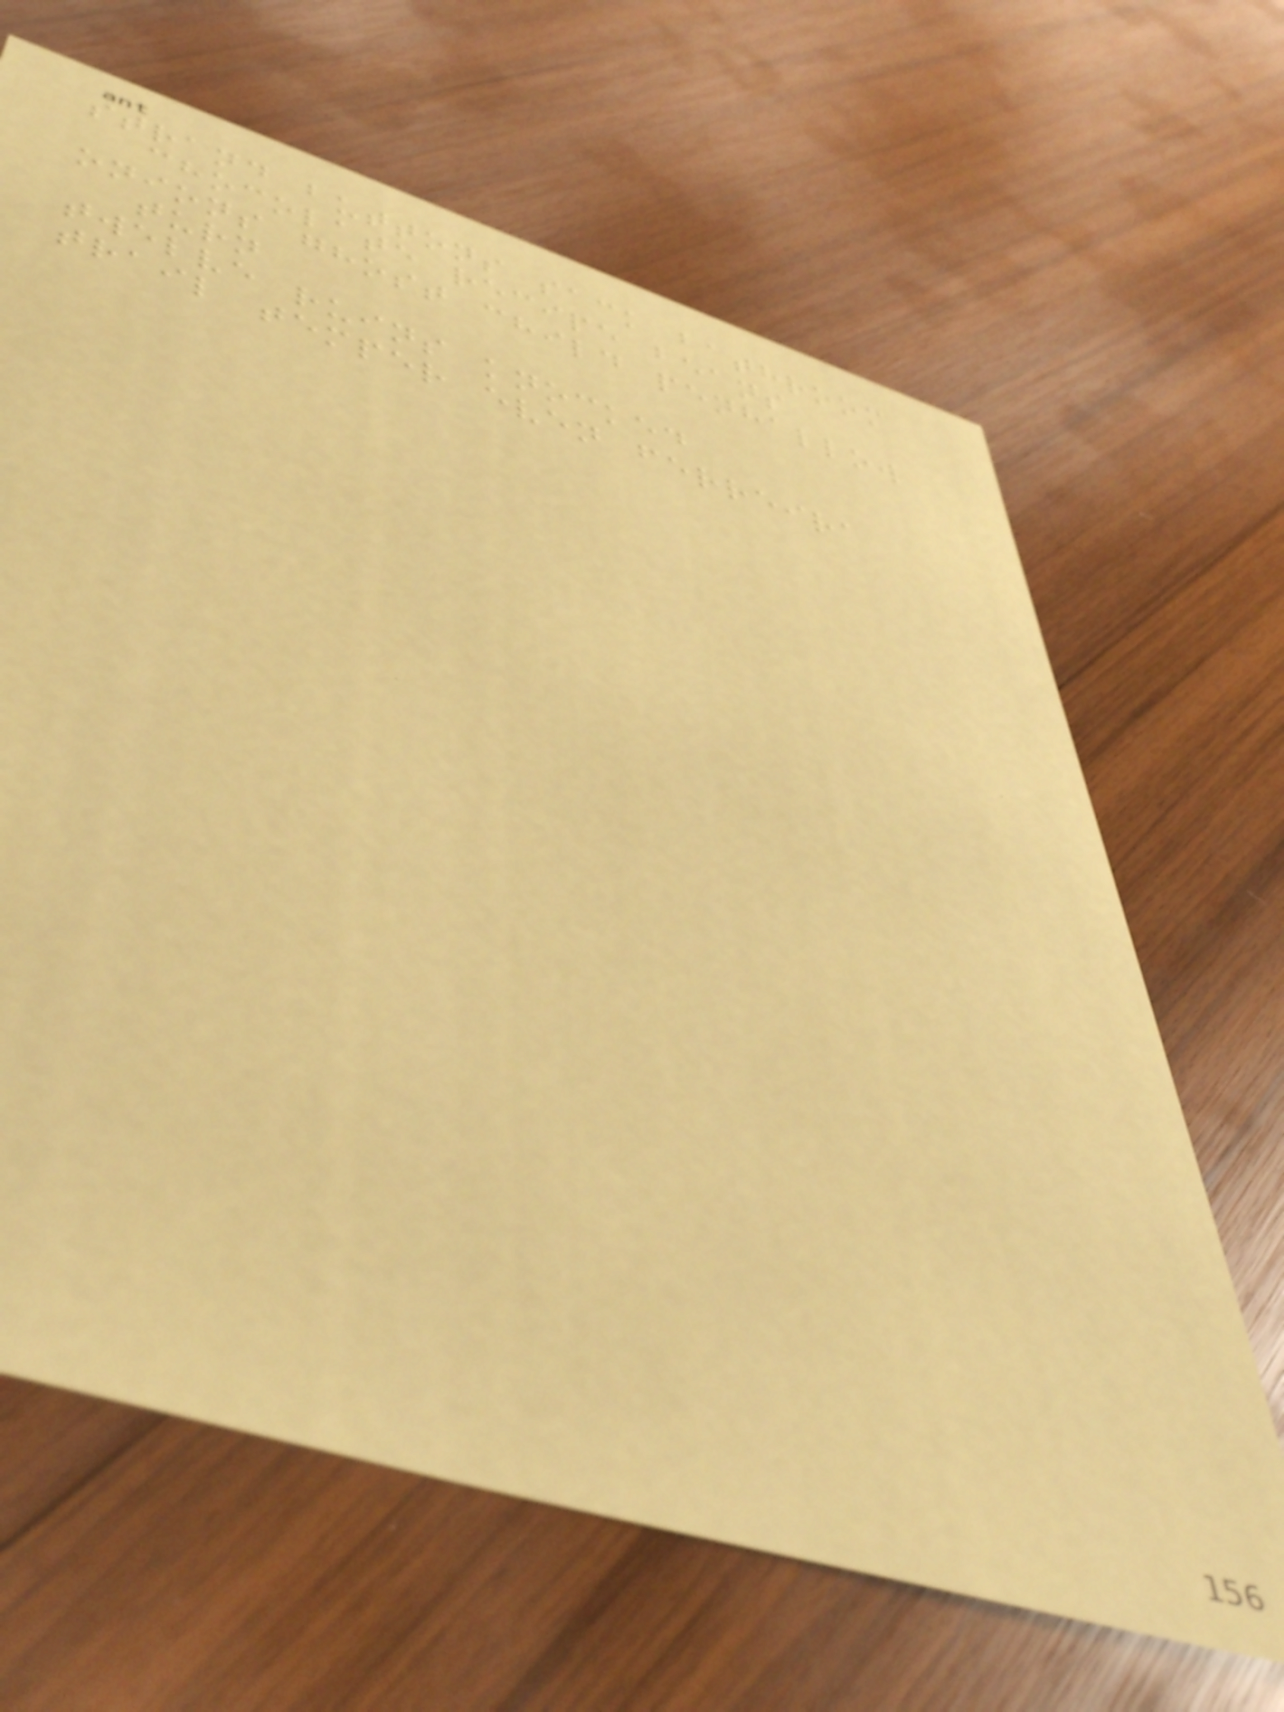strand buttons sack bathroom
chocolate recipe beans
onions ghost child penhallow
turn
twelve ruins knocked
trail temper even ferreira
